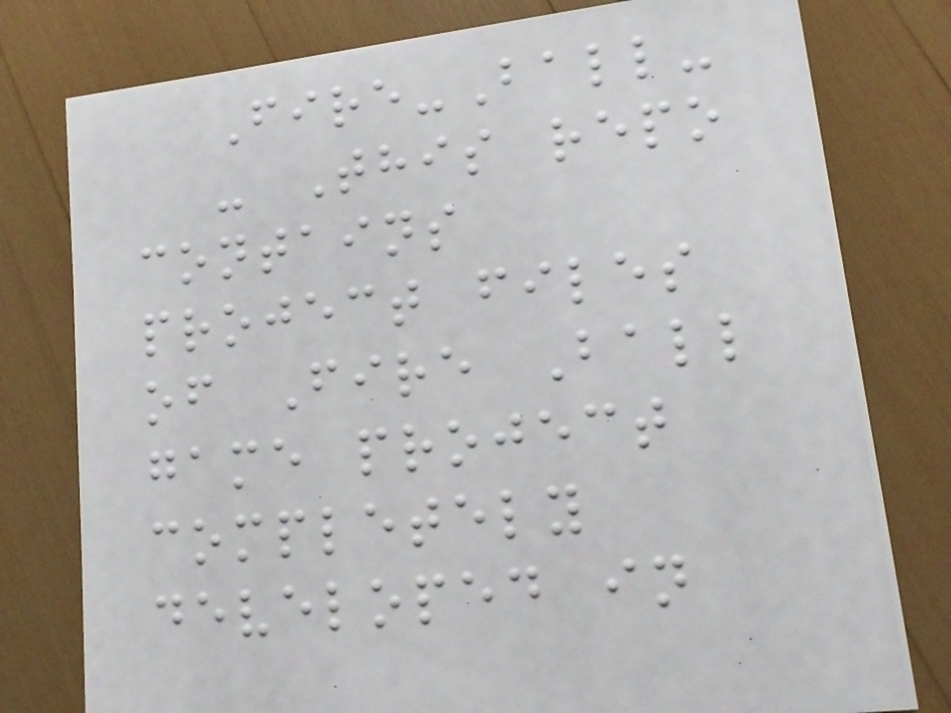Fire-Ball-
- This repo
contains
project files
of Fire Ball
game project
completely
developed in
